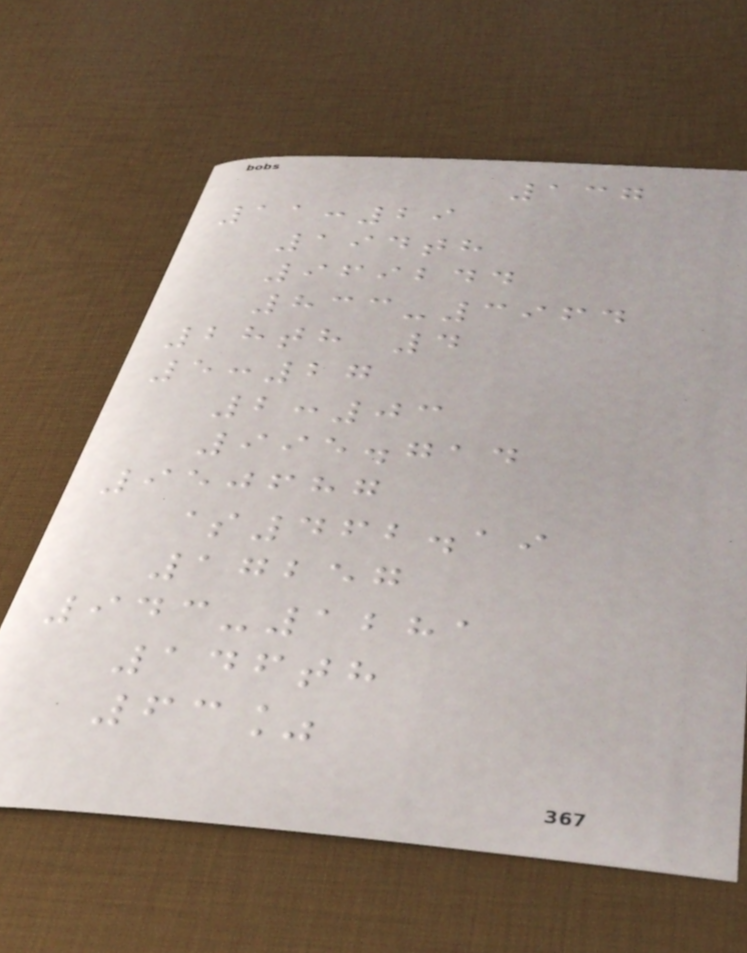137
11:29
194th
969244
833-3964
28th 4
5:27
2:03
995.714
950687
$462.19
17257
943-1281
146th
63%
